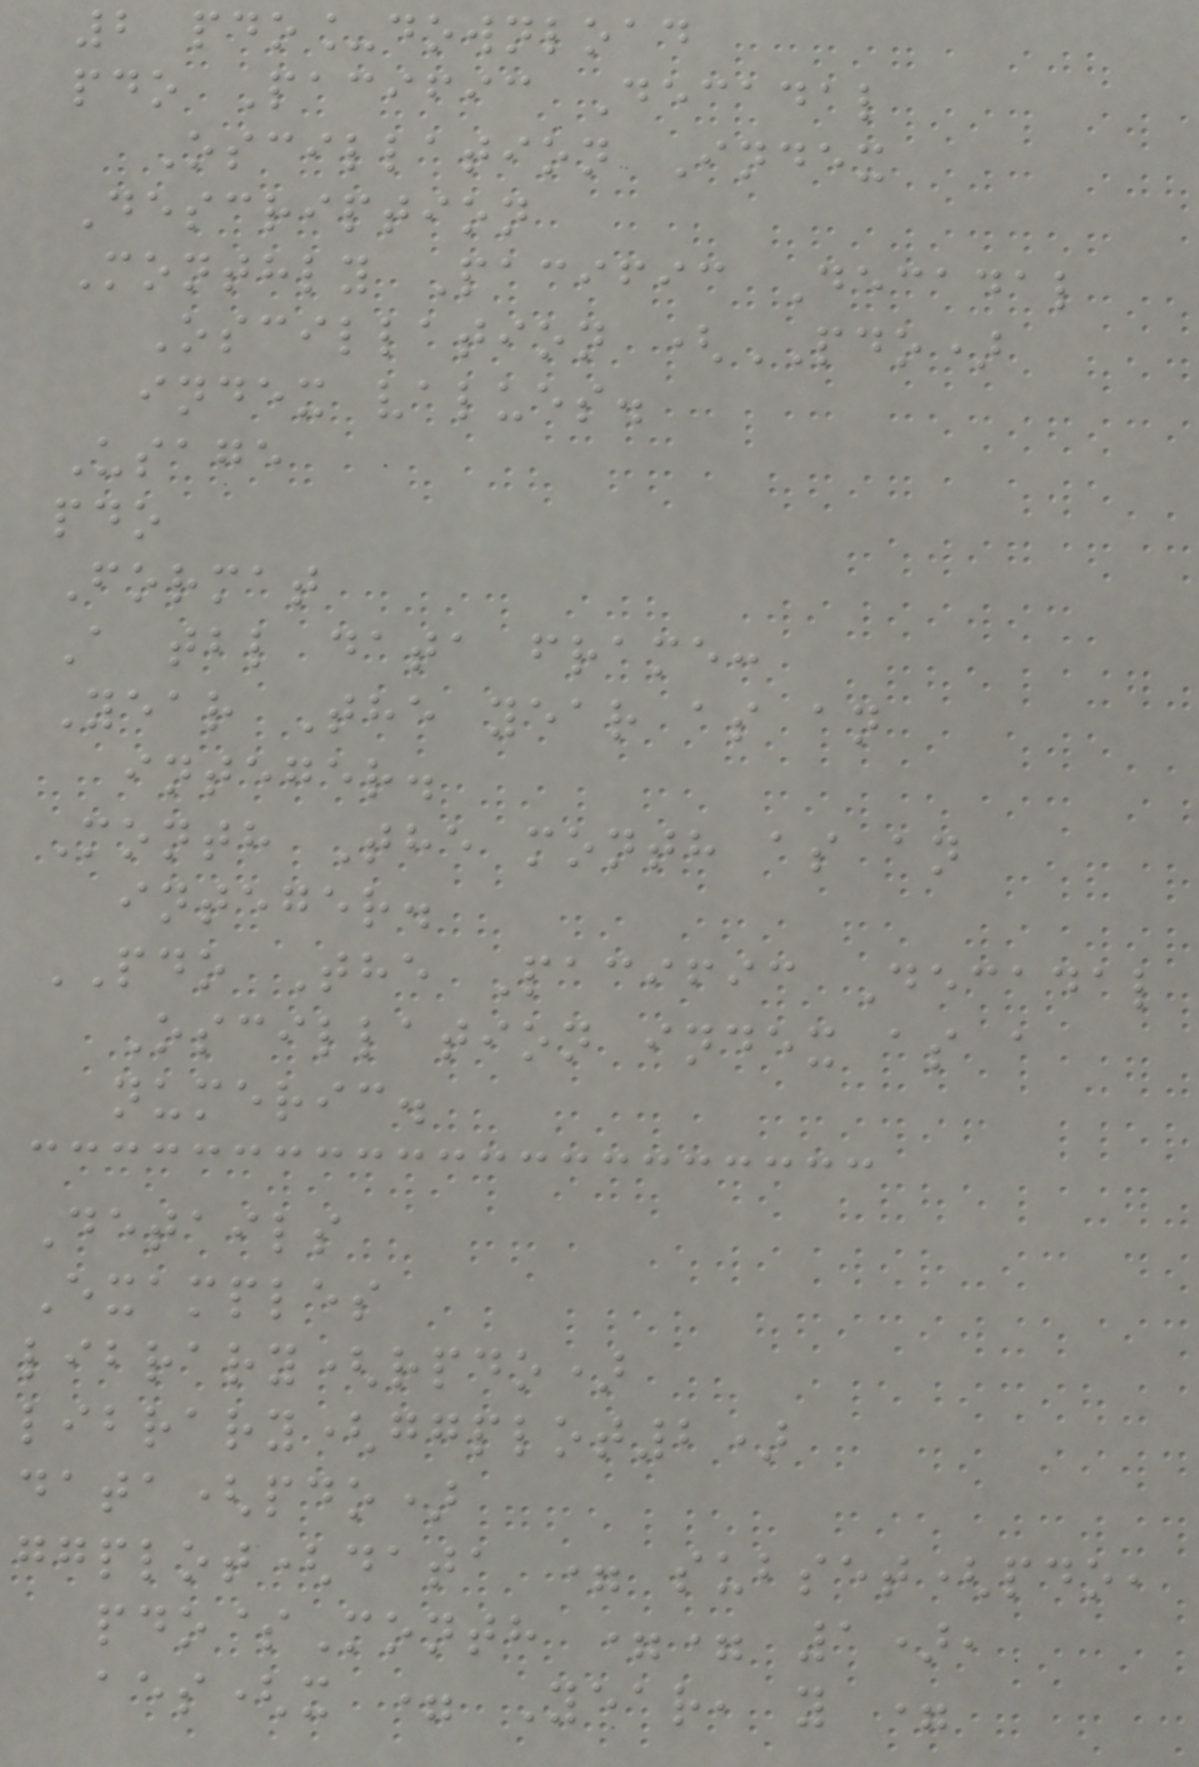2 pdo_download
pdo Pacific Decadal
Oscillation Index
Description
Monthly Pacific Decadal
Oscillation (PDO)
index values.
Usage
pdo
Format
A tbl data frame:
Year The year as an
integer.
Month The month as an
integer.
PDO The Pacific Decadal
Oscillation index as a
numeric.
Details
Examples
library(rpdo)
library(ggplot2)
data(pdo)
ggplot(data = subset(pdo,
pdo$Month == 1),
aes(x = Year, y =
